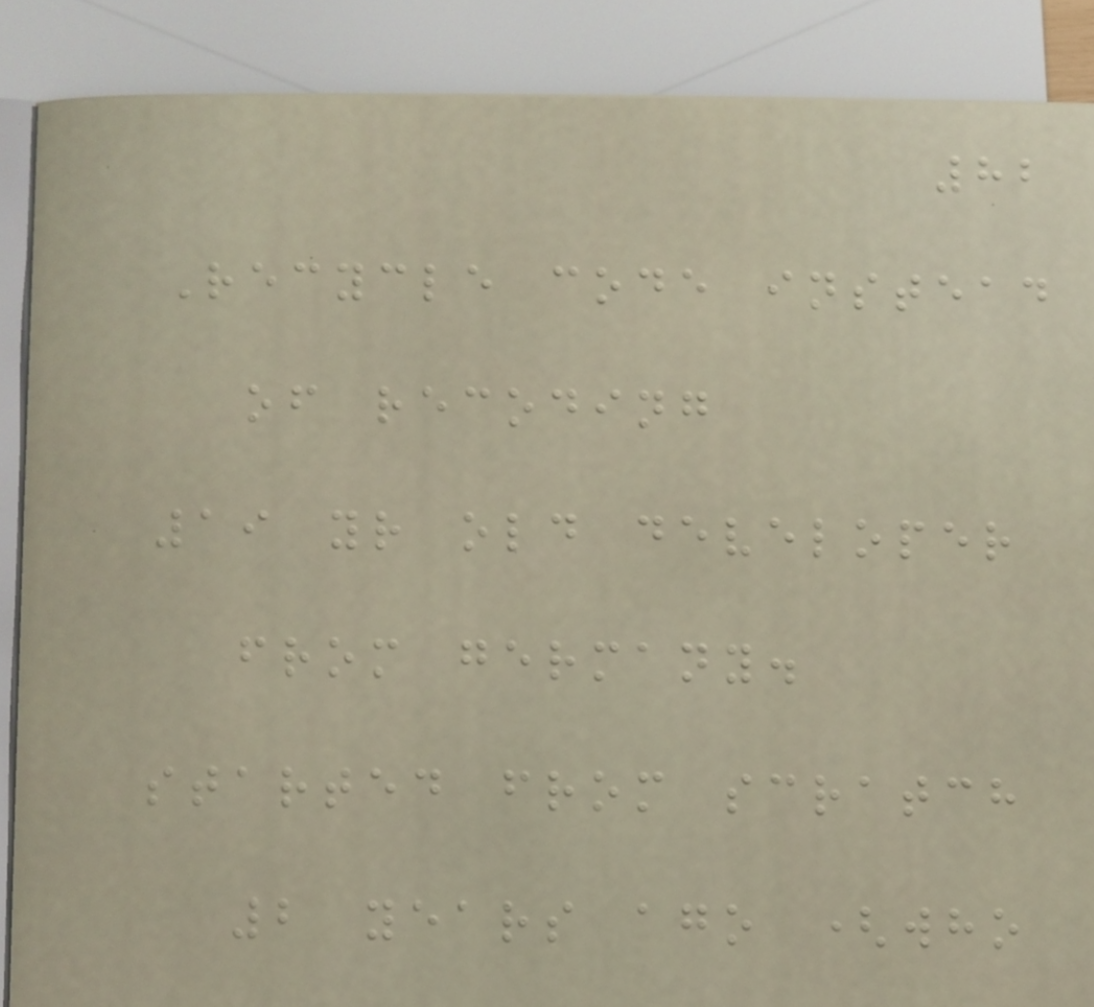82
Recycle code instead
of recoding
19 yr old developer
from germany.
started from scratch
2 years ago (who
